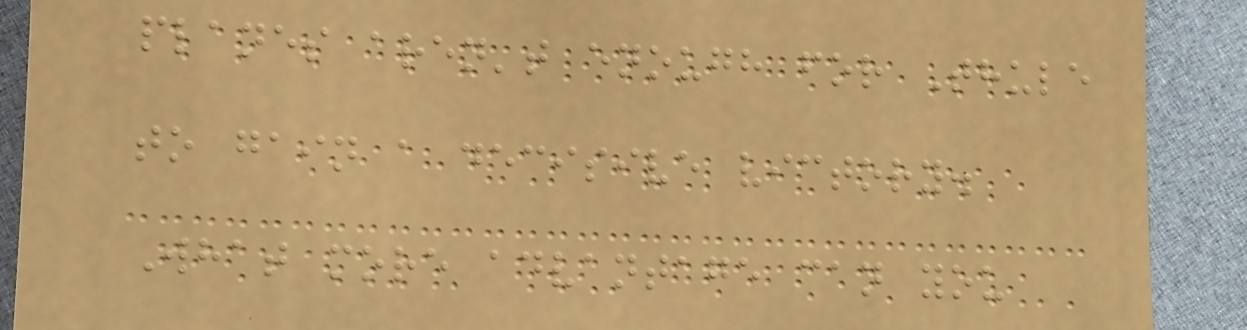planes aren't enough for Thule
to gain a decisive victory.
What more advantage can you
